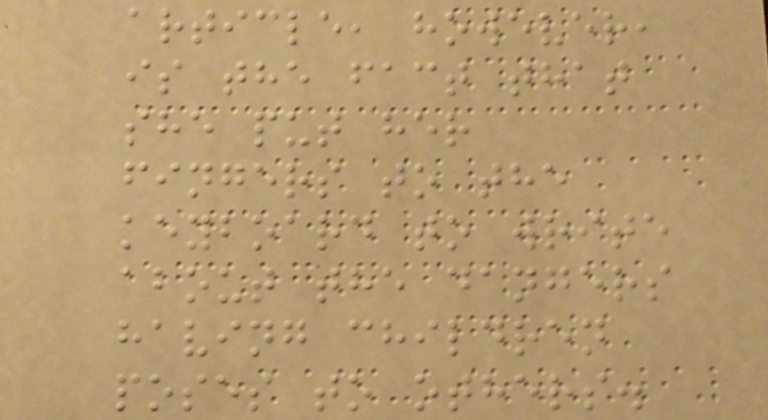article, however,
is the fact that
she put her
fingers to the
keyboard to write
about the dangers
having children
poses to others.
